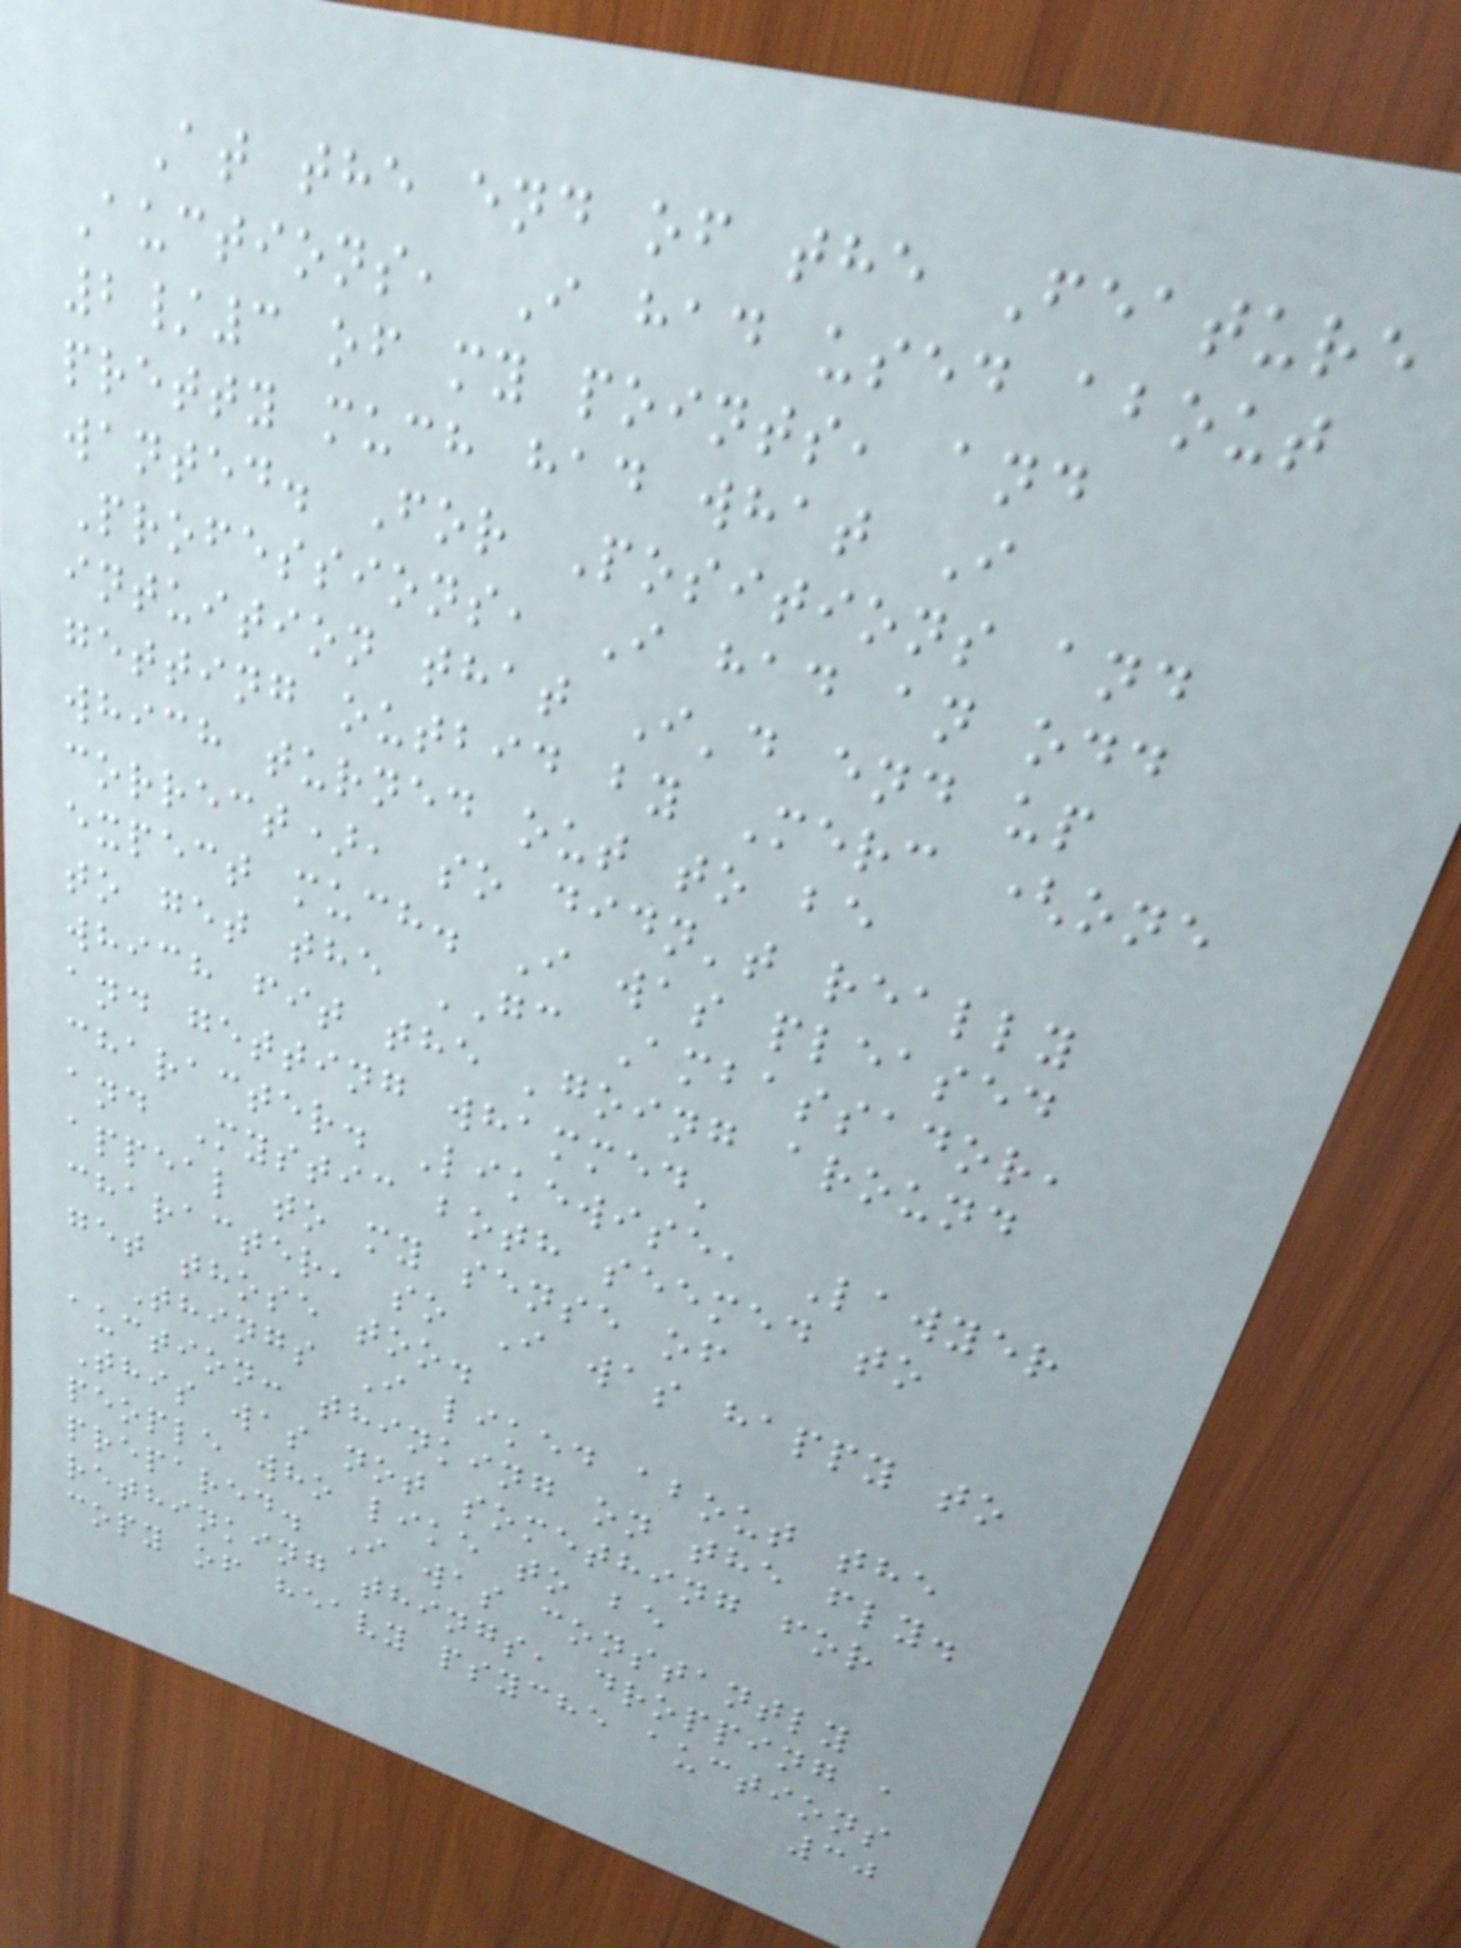At the end of the Feature
Auctions, I had used about
2/3 of my points, and
pretty much had what I
wanted. For Positions and
Professions, I had an odd
intuition that I'd end up
getting outbid by Merc (one
which turned out to be
correct), so didn't really
expect much. I was pleased
to get the GC Ambassador,
which fit the 'going around
and getting whammed'
character. Likewise, Lawyer
and Mystic both seemed to
appeal to my sense of
character, so I was happy to
get those too.
Things I liked about the
auction: thinking on the fly.
This was not something for
people who like to be
prepared. I was constantly
rethinking things, dropping a
copy of heavy psyche auctions
30
